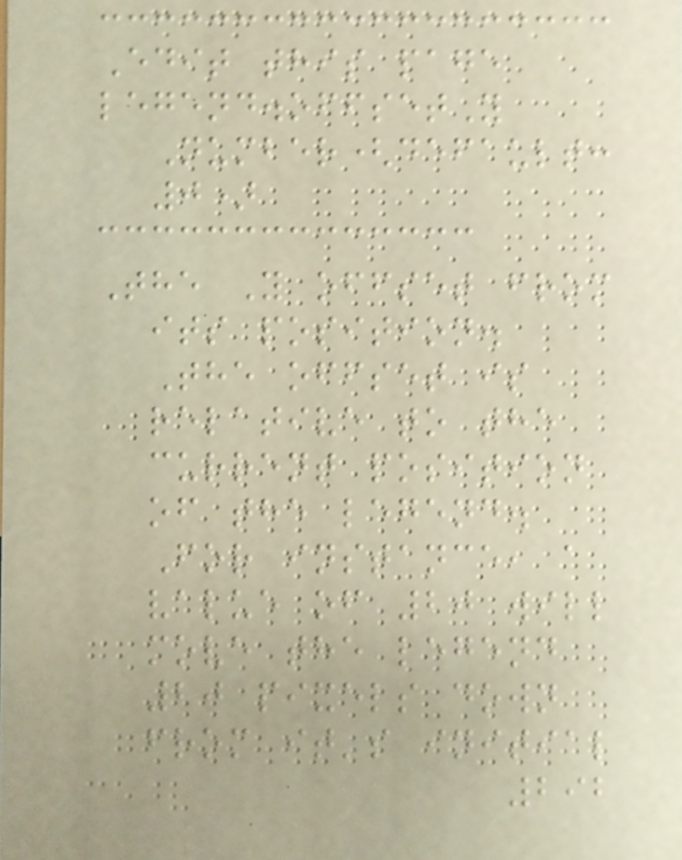Edit this page
legend.offsetY
Number(default:
0)
The Y offset from
its position.
The offset is
relative to the
current position
of the legend.
For instance, a
value of 20 will
move the legend
20 pixels down
from it's initial
292
